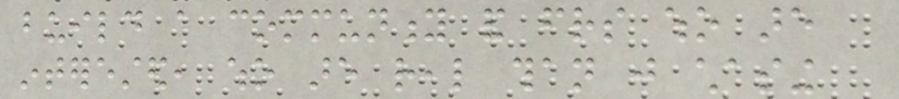build a community and friends who are
interested, who are real than just chasing
